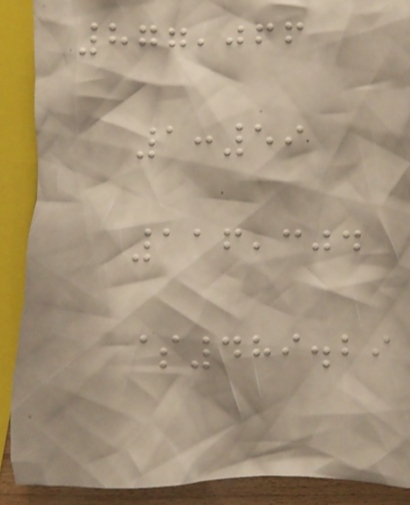877,066
1:59
116,304
$489.29
